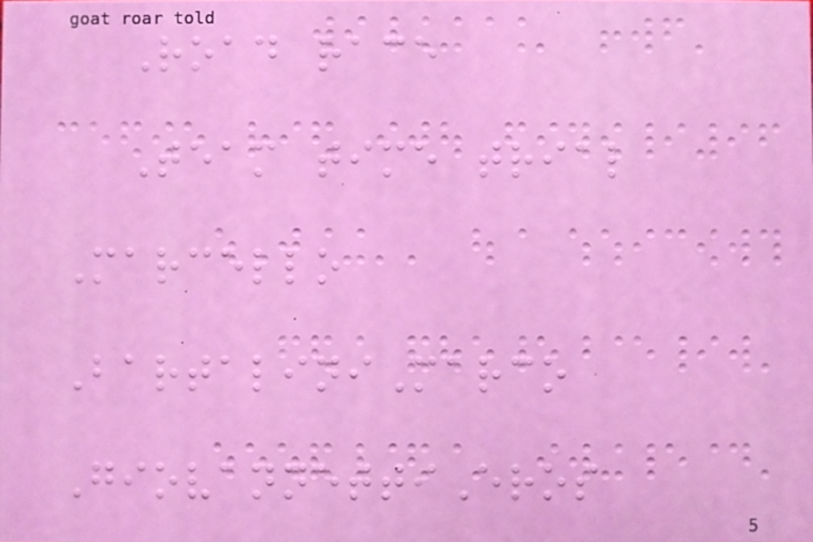Road race
Team time trial
Marcello
BartaliniMarco
GiovannettiEros
